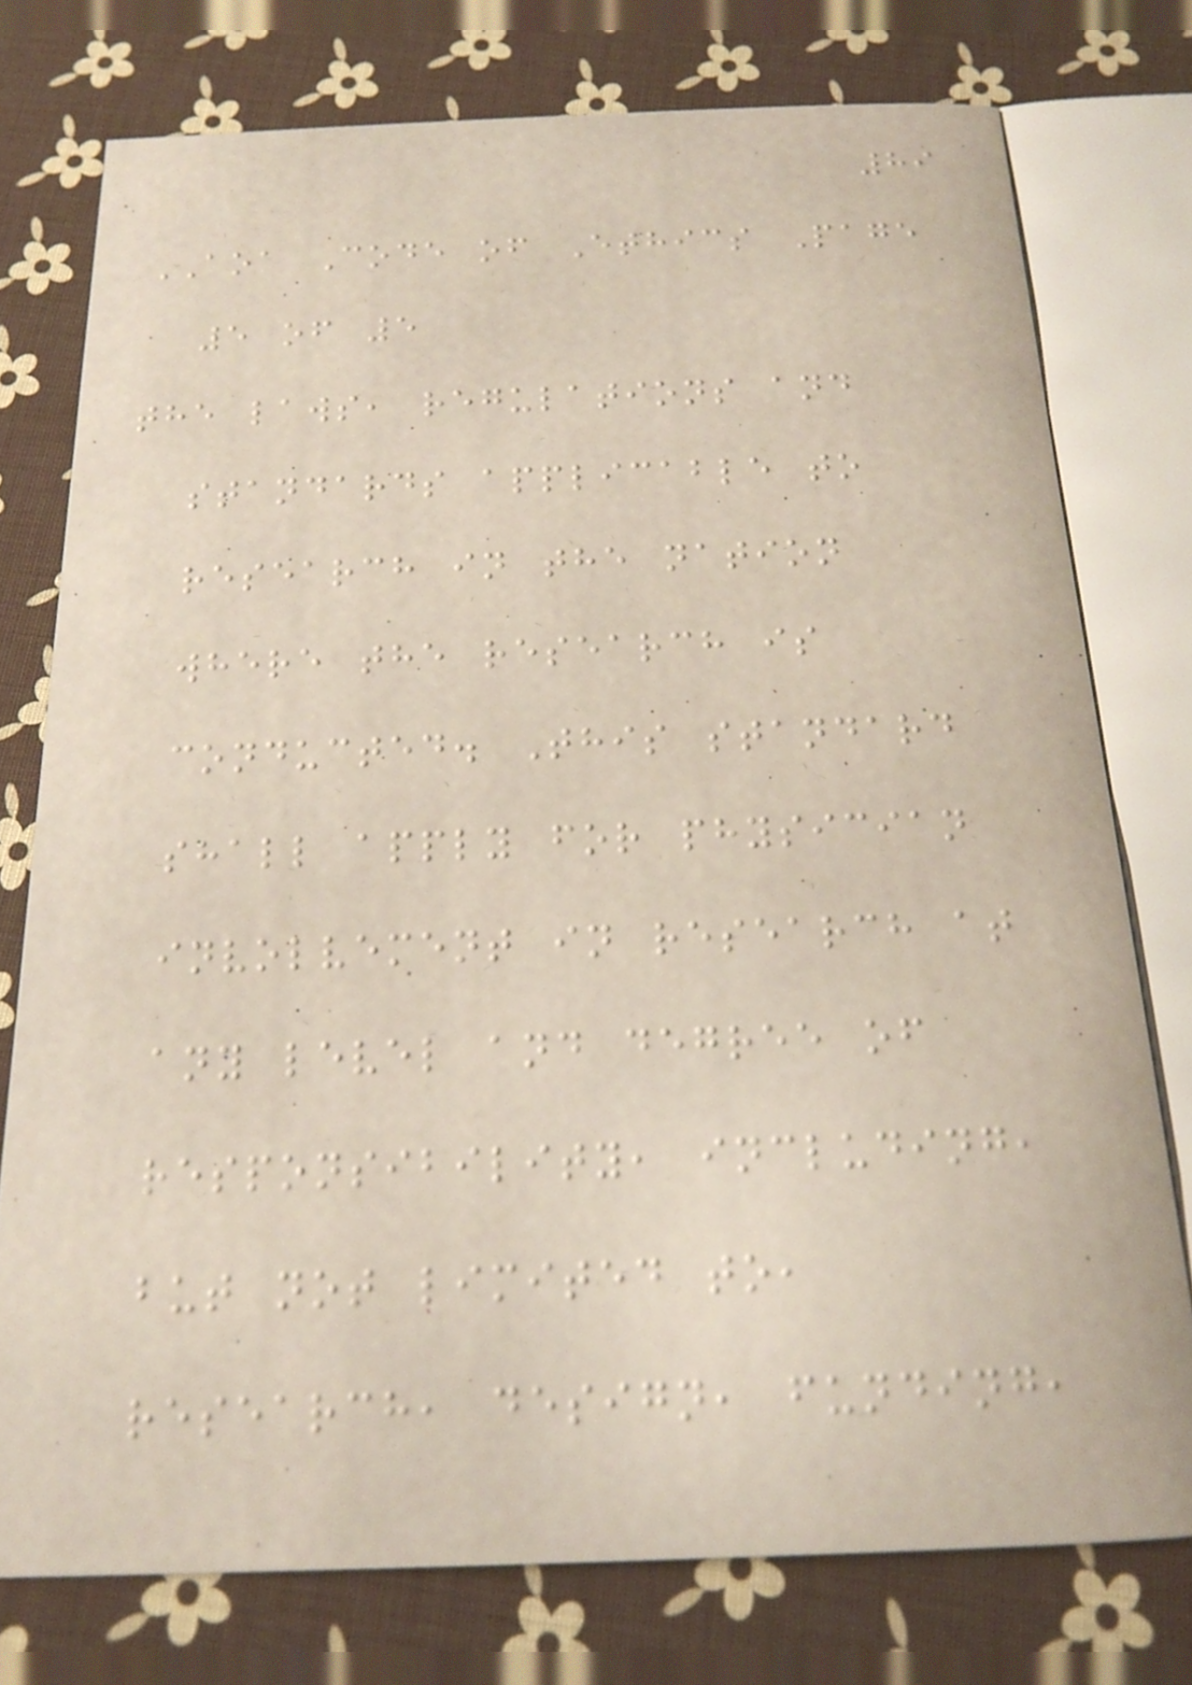89
AOA Code of Ethics Page
5 of 5
the laws, regulations and
standards applicable to
research in the nation
where the research is
conducted. This standard
shall apply for physician
involvement in research at
any level and degree of
responsibility, including,
but not limited to,
research, design, funding,
